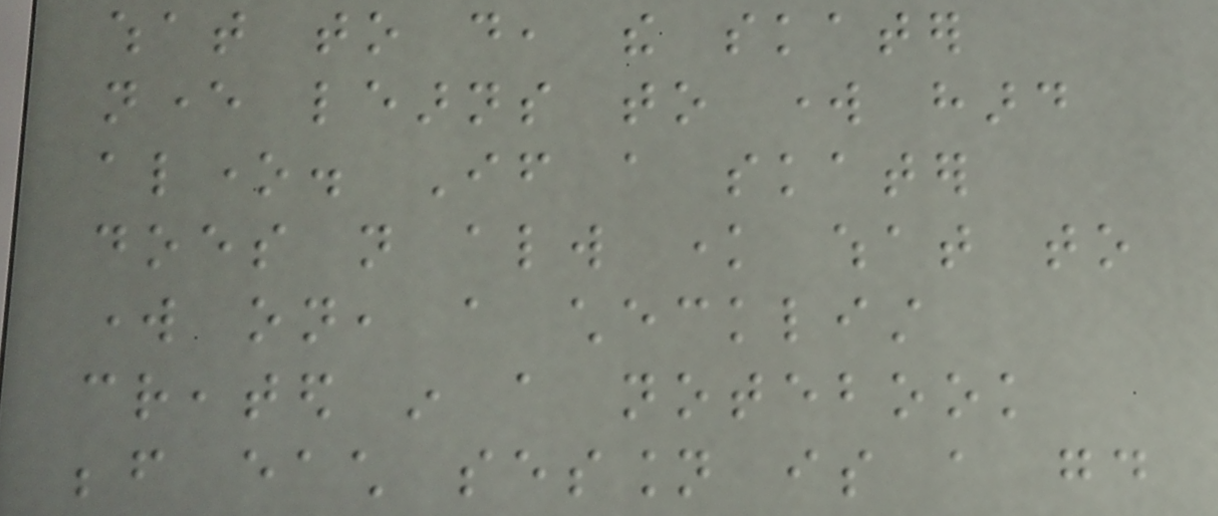what to do, the skater
never learns to work hard
alone. If a skater
does not always know what to
work on, a checklist
created in a notebook
before each session is a good
